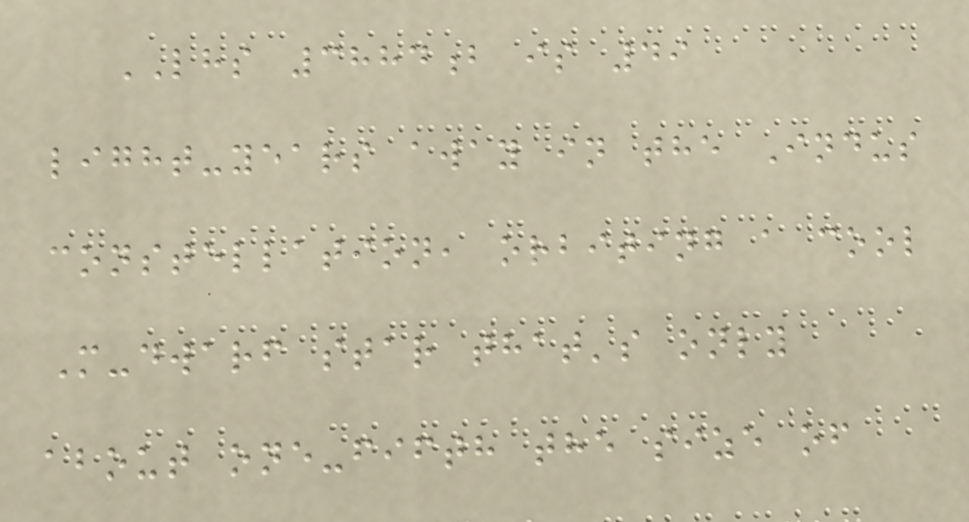LHS 3884b is 49
light-years away in the Indus
constellation, orbiting a cool
M-dwarf star that's only
about one-fifth the size of
